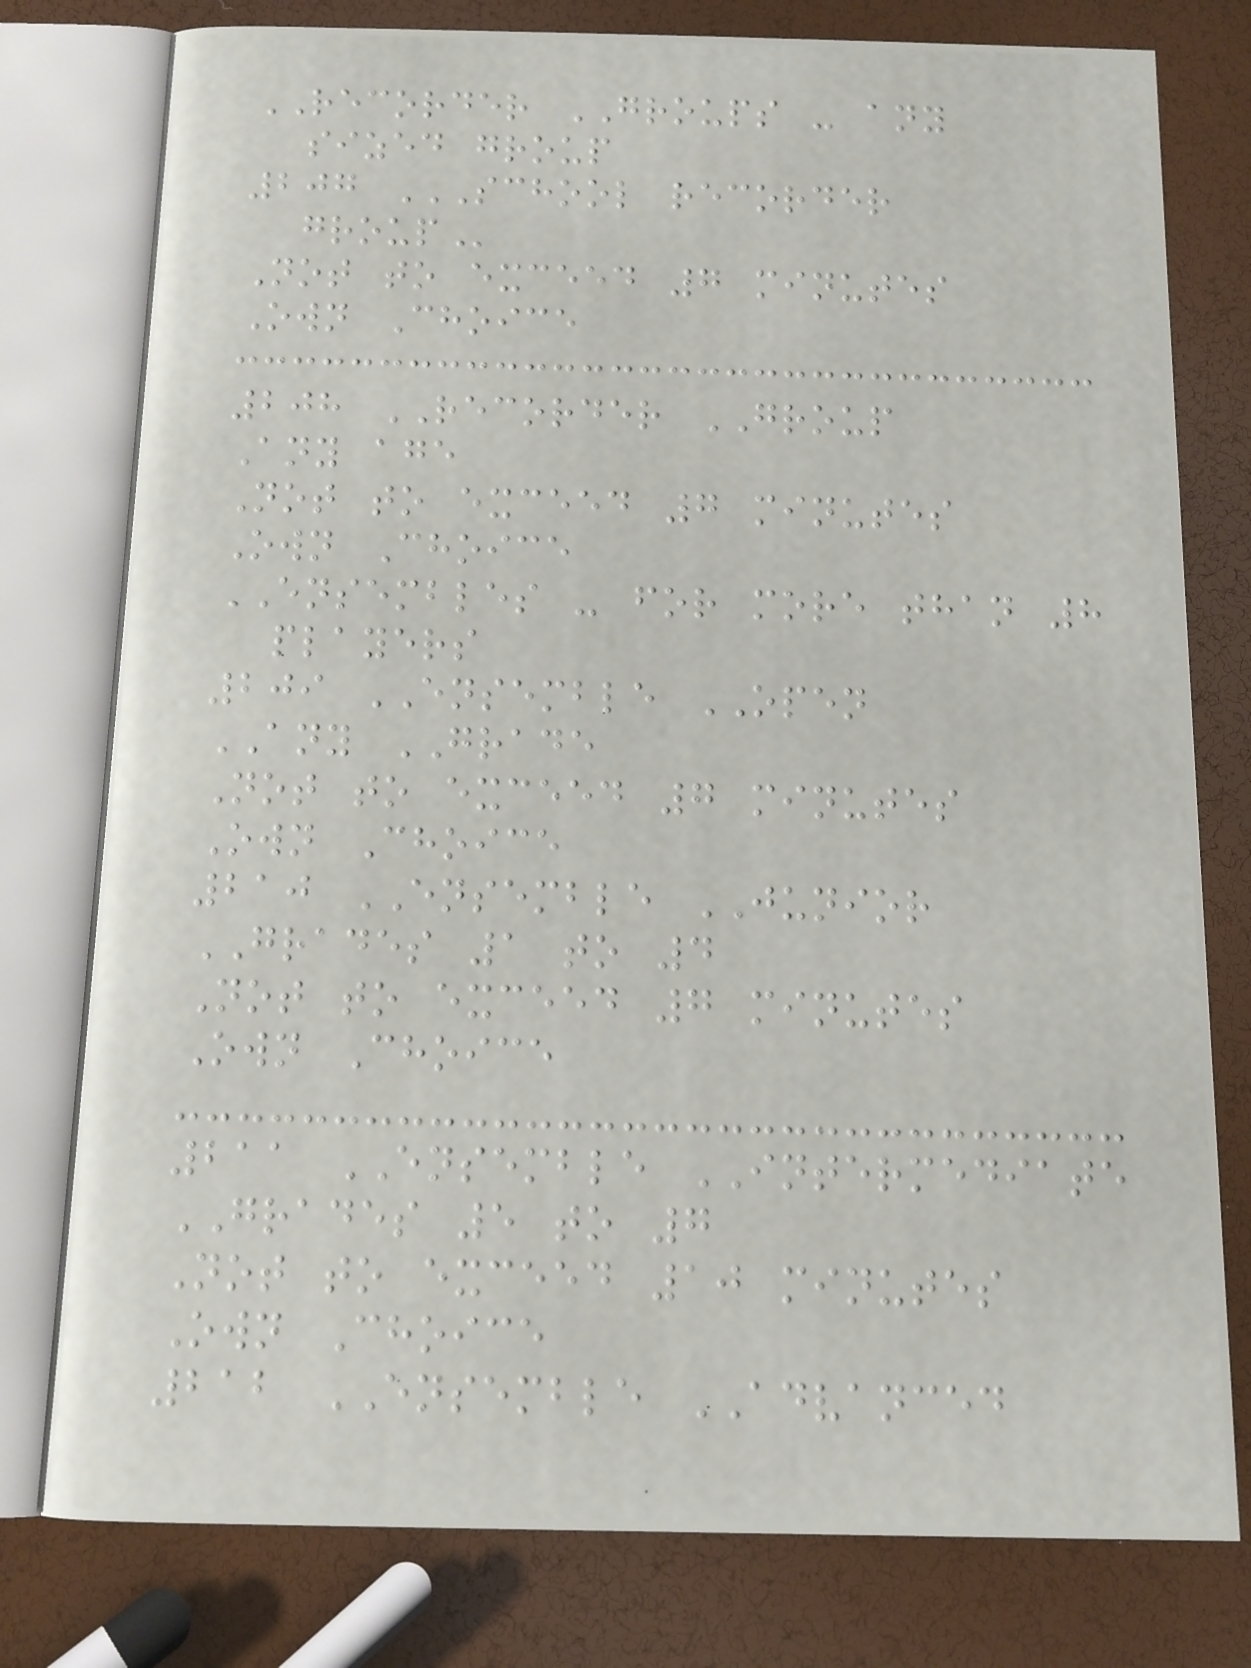RECORDER GROUPS - any
sized group
207 SCHOOL RECORDER
GROUP
Not to exceed 7 minutes
Own Choice
208 RECORDER GROUP
Any age
Not to exceed 7 minutes
Own Choice
ENSEMBLES - for more than 8
players
209 ENSEMBLE OPEN
ANY GRADE
Not to exceed 7 minutes
Own Choice
210 ENSEMBLE JUNIOR
GRADES 1 to 4
Not to exceed 7 minutes
Own Choice
211 ENSEMBLE INTERMEDIATE
GRADES 5 to 7
Not to exceed 10 minutes
Own Choice
212 ENSEMBLE ADVANCED
